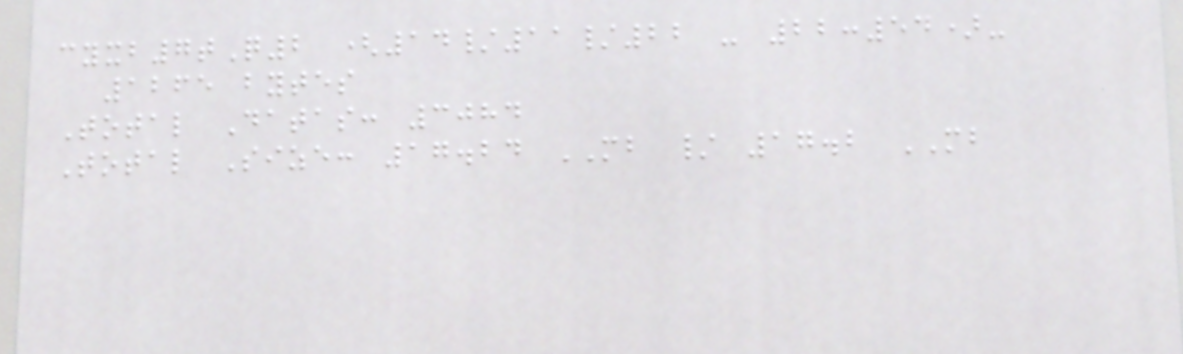cyxb7tQ2 (14/11/22 - 22:54)-
1265 bytes
Total Datas: 3084
Total Size: 17.24 MB / 17.2 MB
